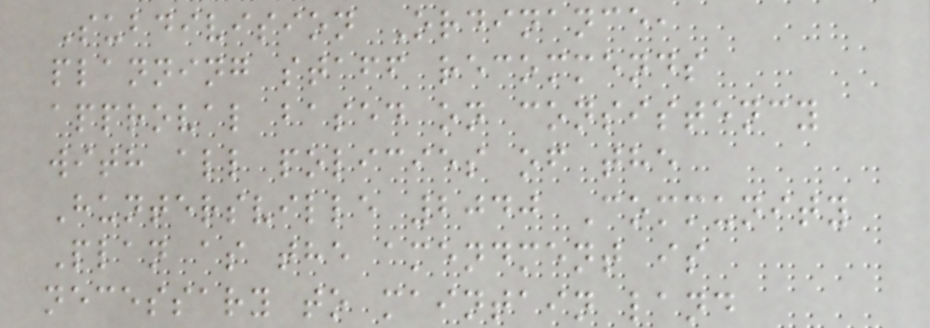Subdivision Ordinance,
planning staff recommends
approval based on consistency
with all policies of the
Huntersville 2040 Community
Plan as the amendment is
necessary to maintain land
